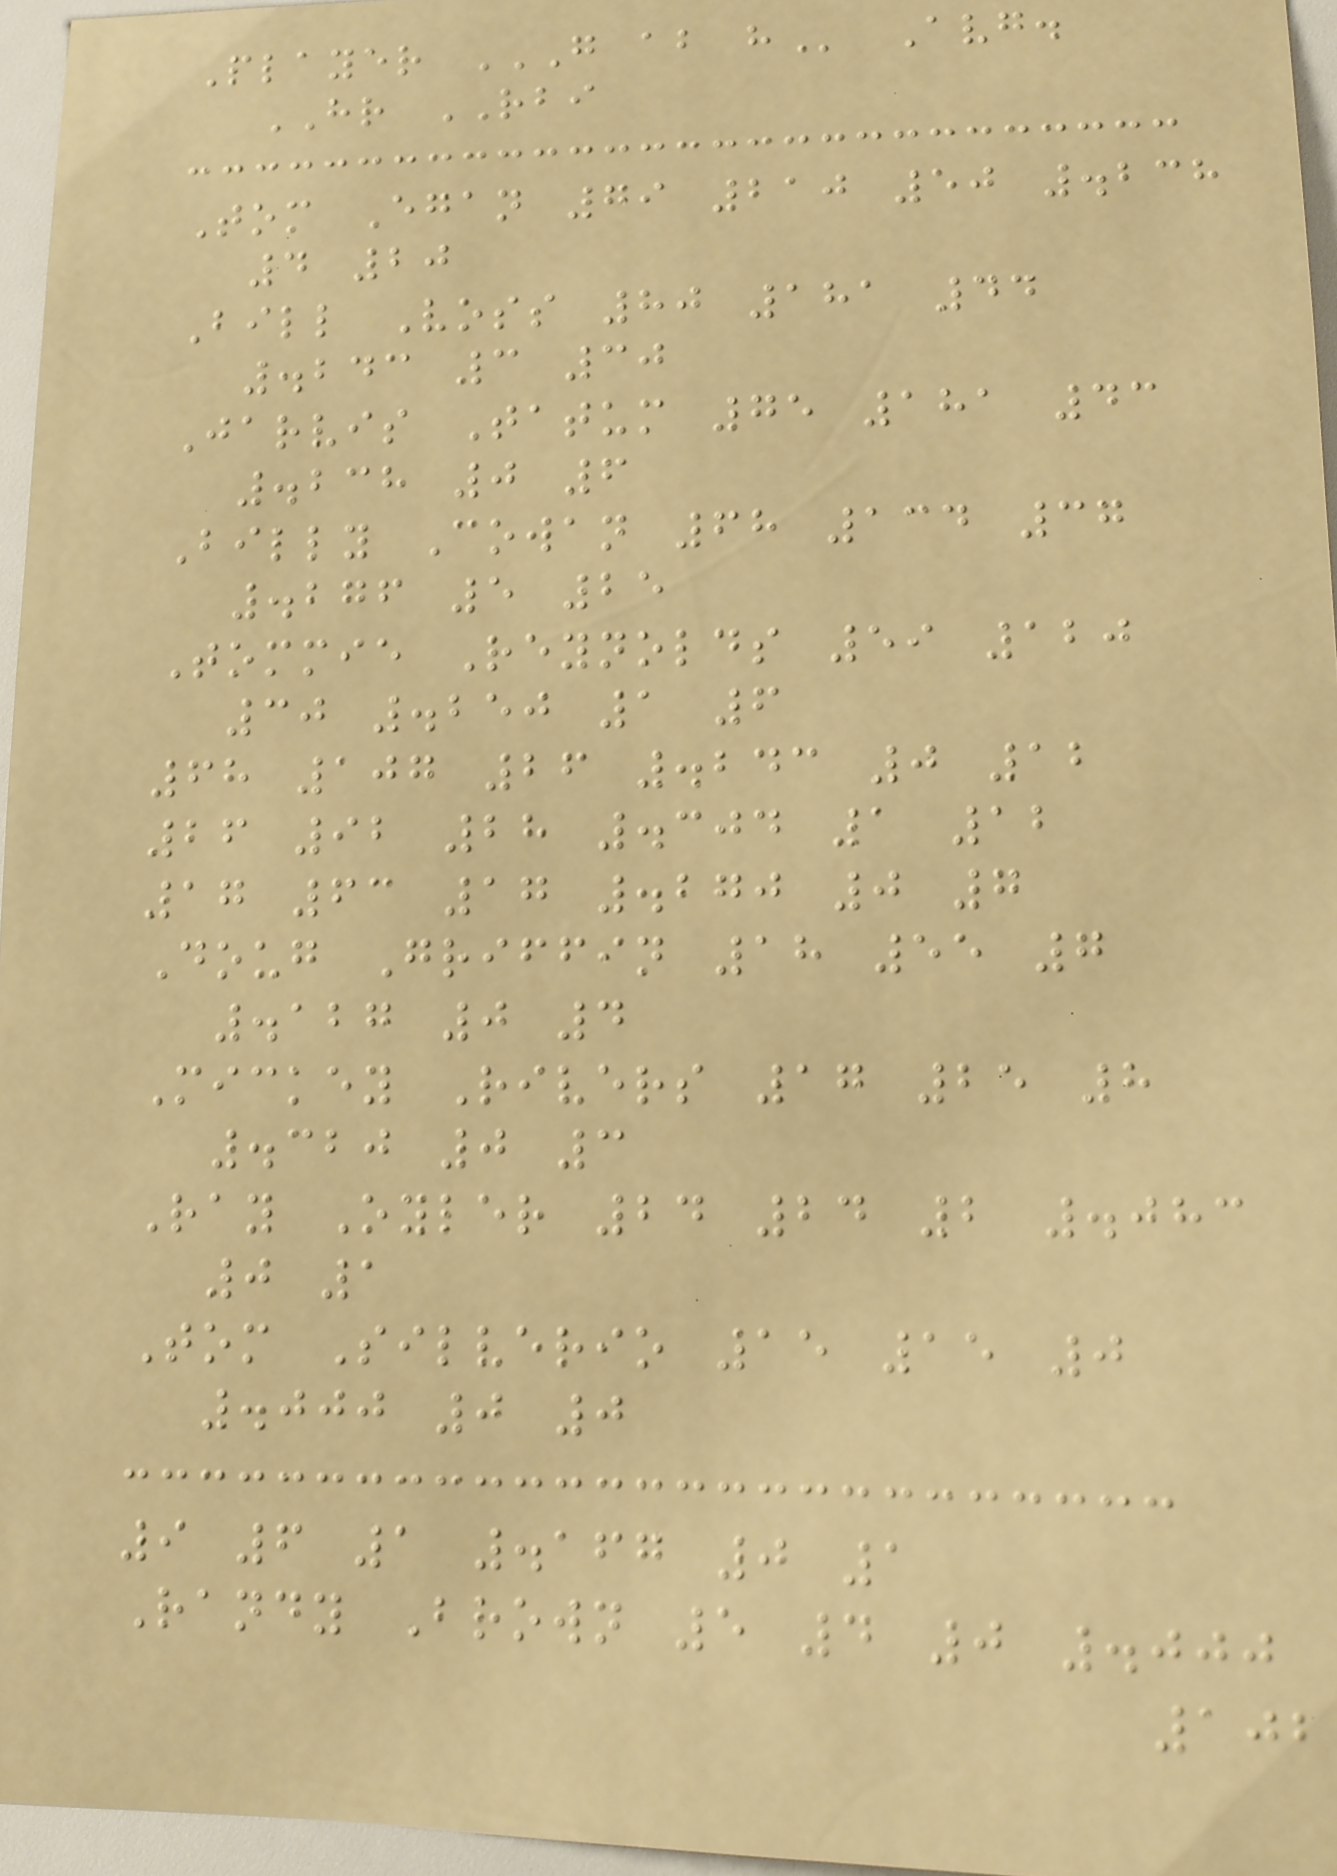Player G AB H Avg.
HR RBI
Tom Egan 79 210 50 .238
4 20
Bill Voss 80 181 44
.243 3 30
Jarvis Tatum 75 181 43
.238 0 6
Billy Cowan 68 134 37
.276 5 25
Tommie Reynolds 59 120
30 .250 1 6
68 107 26 .243 0 12
26 92 28 .304 1 12
17 63 17 .270 0 7
Doug Griffin 18 55 7
.127 0 4
Mickey Rivers 17 25 8
.320 0 3
Ray Oyler 24 24 2 .083
0 1
Tom Silverio 15 15 0
.000 0 0
9 6 1 .167 0 1
Randy Brown 5 4 0 .000
102
